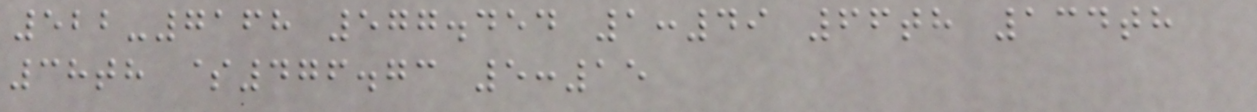522-7168 577.454 1:49 66th 134th
38th $476.73 5:15
